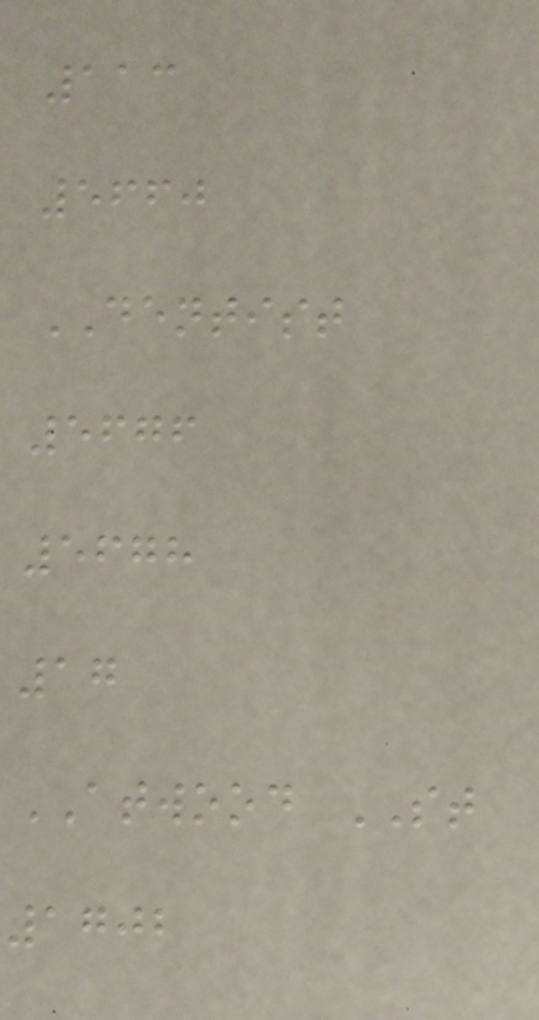113
5660
DENTIST
5676
5678
17
ATWOOD ST
1702
